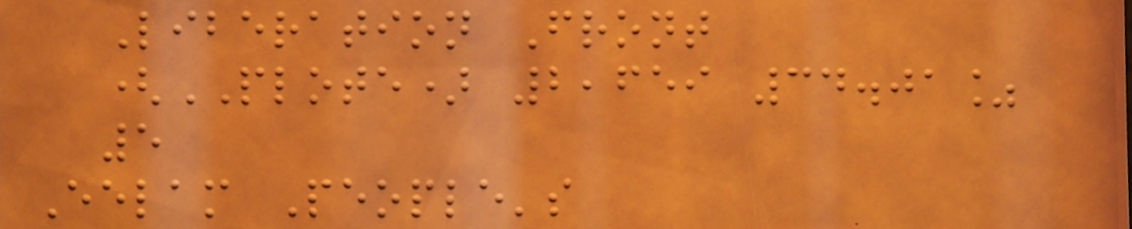Liberation Front
(PLOTE) 2,659 34.01%
5
Eelam People's
